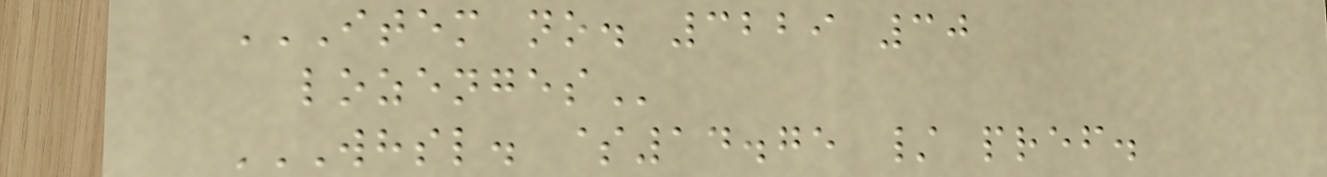ITEM NO. 3229 30
LOZENGES
WHSL. $14.75 / PREF.
